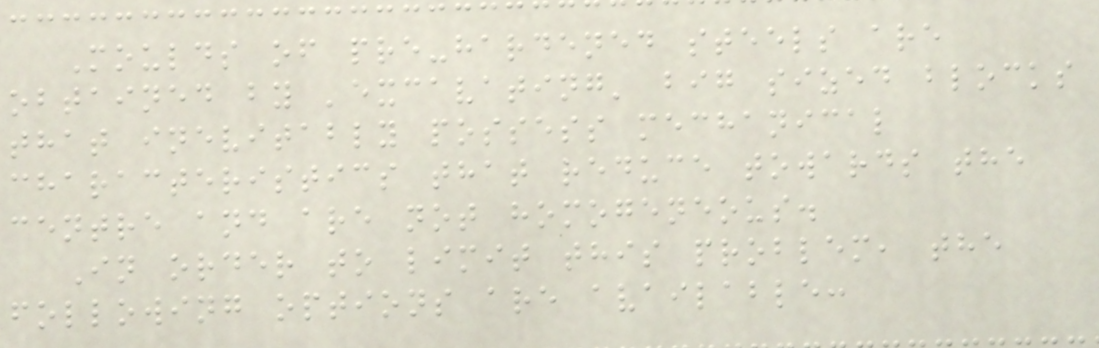Moulds of pre-hardened steels are
obtained by 'excavating' big sized blocks
that inevitably possess mechanical
characteristics that reduce towards the
centre and are not homogeneous.
In order to limit this problem, the
following options are available:
